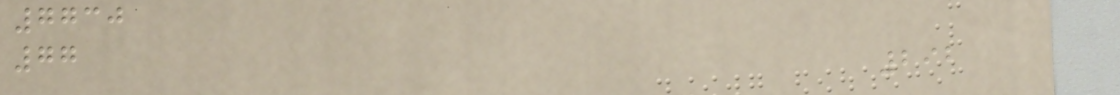7730
77
292
